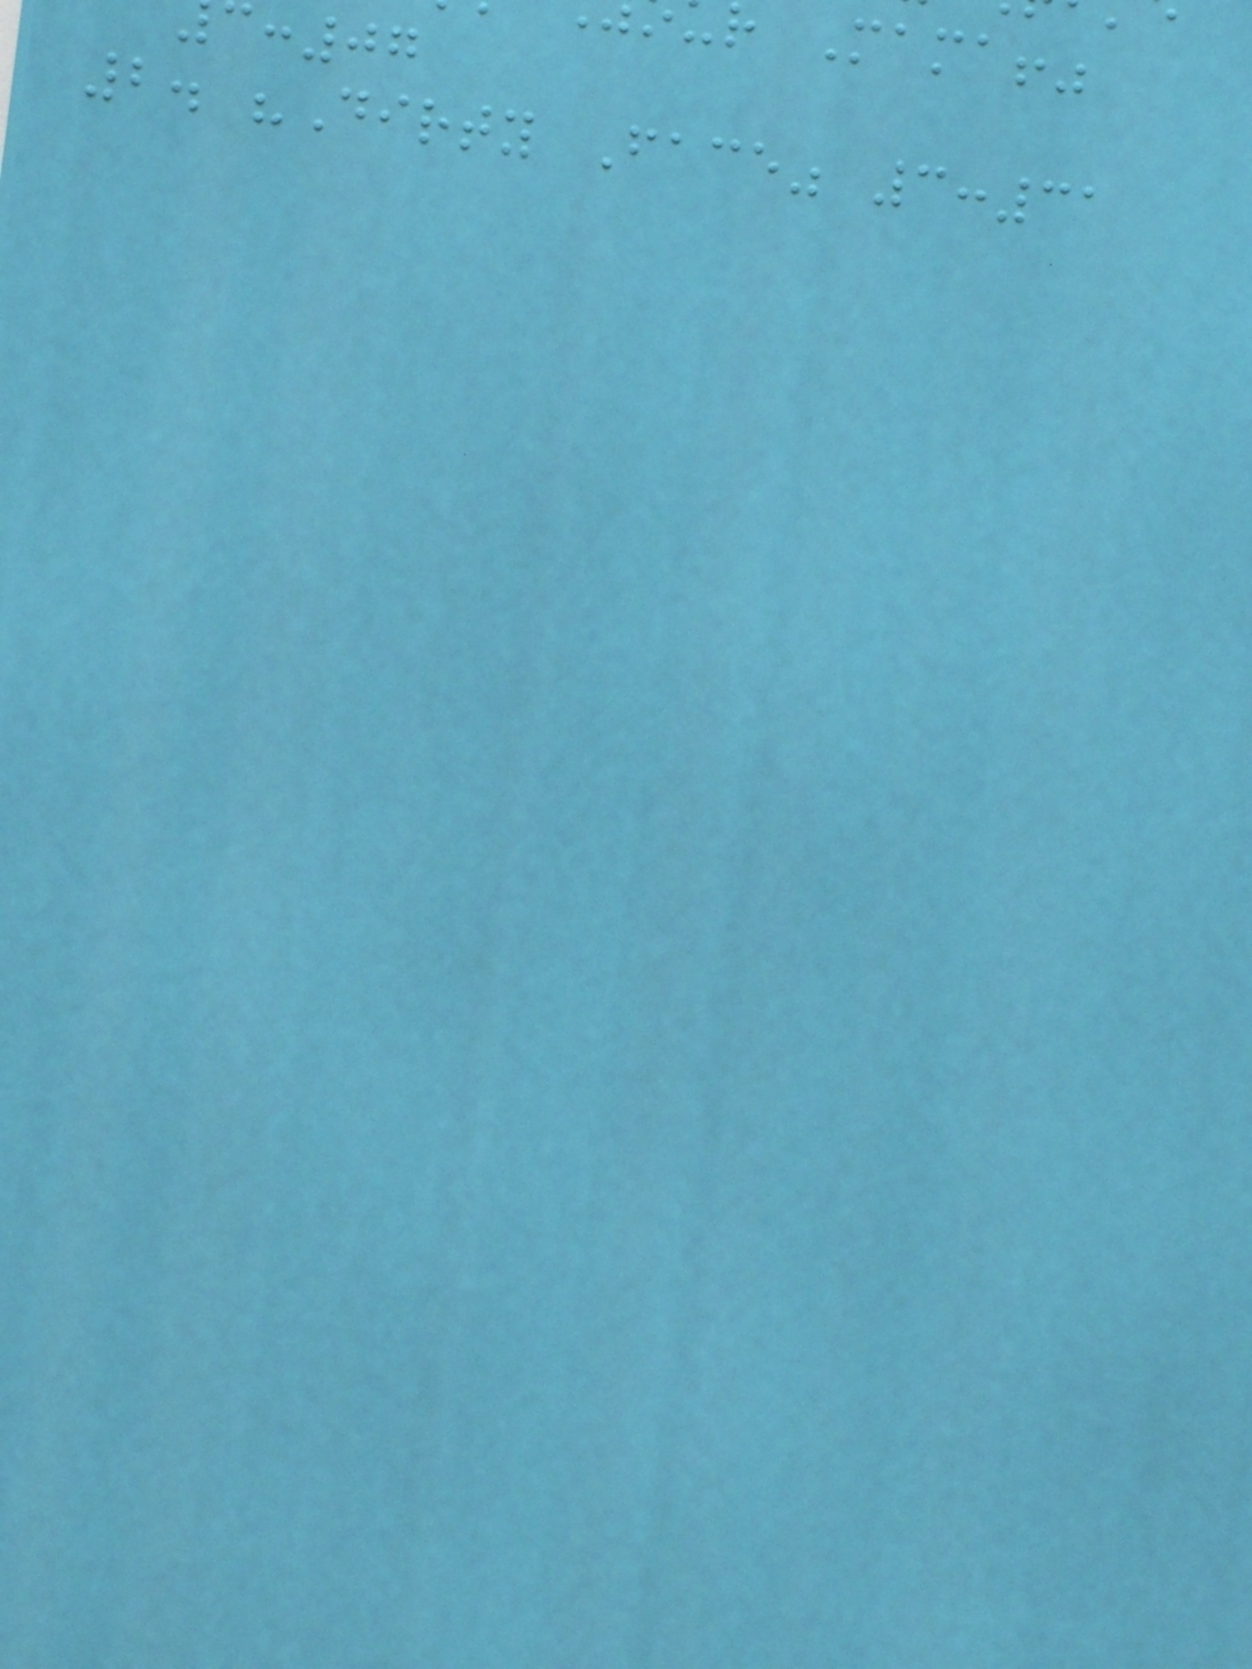Mama!"
:07
2. "Dirty Face" 3:31
